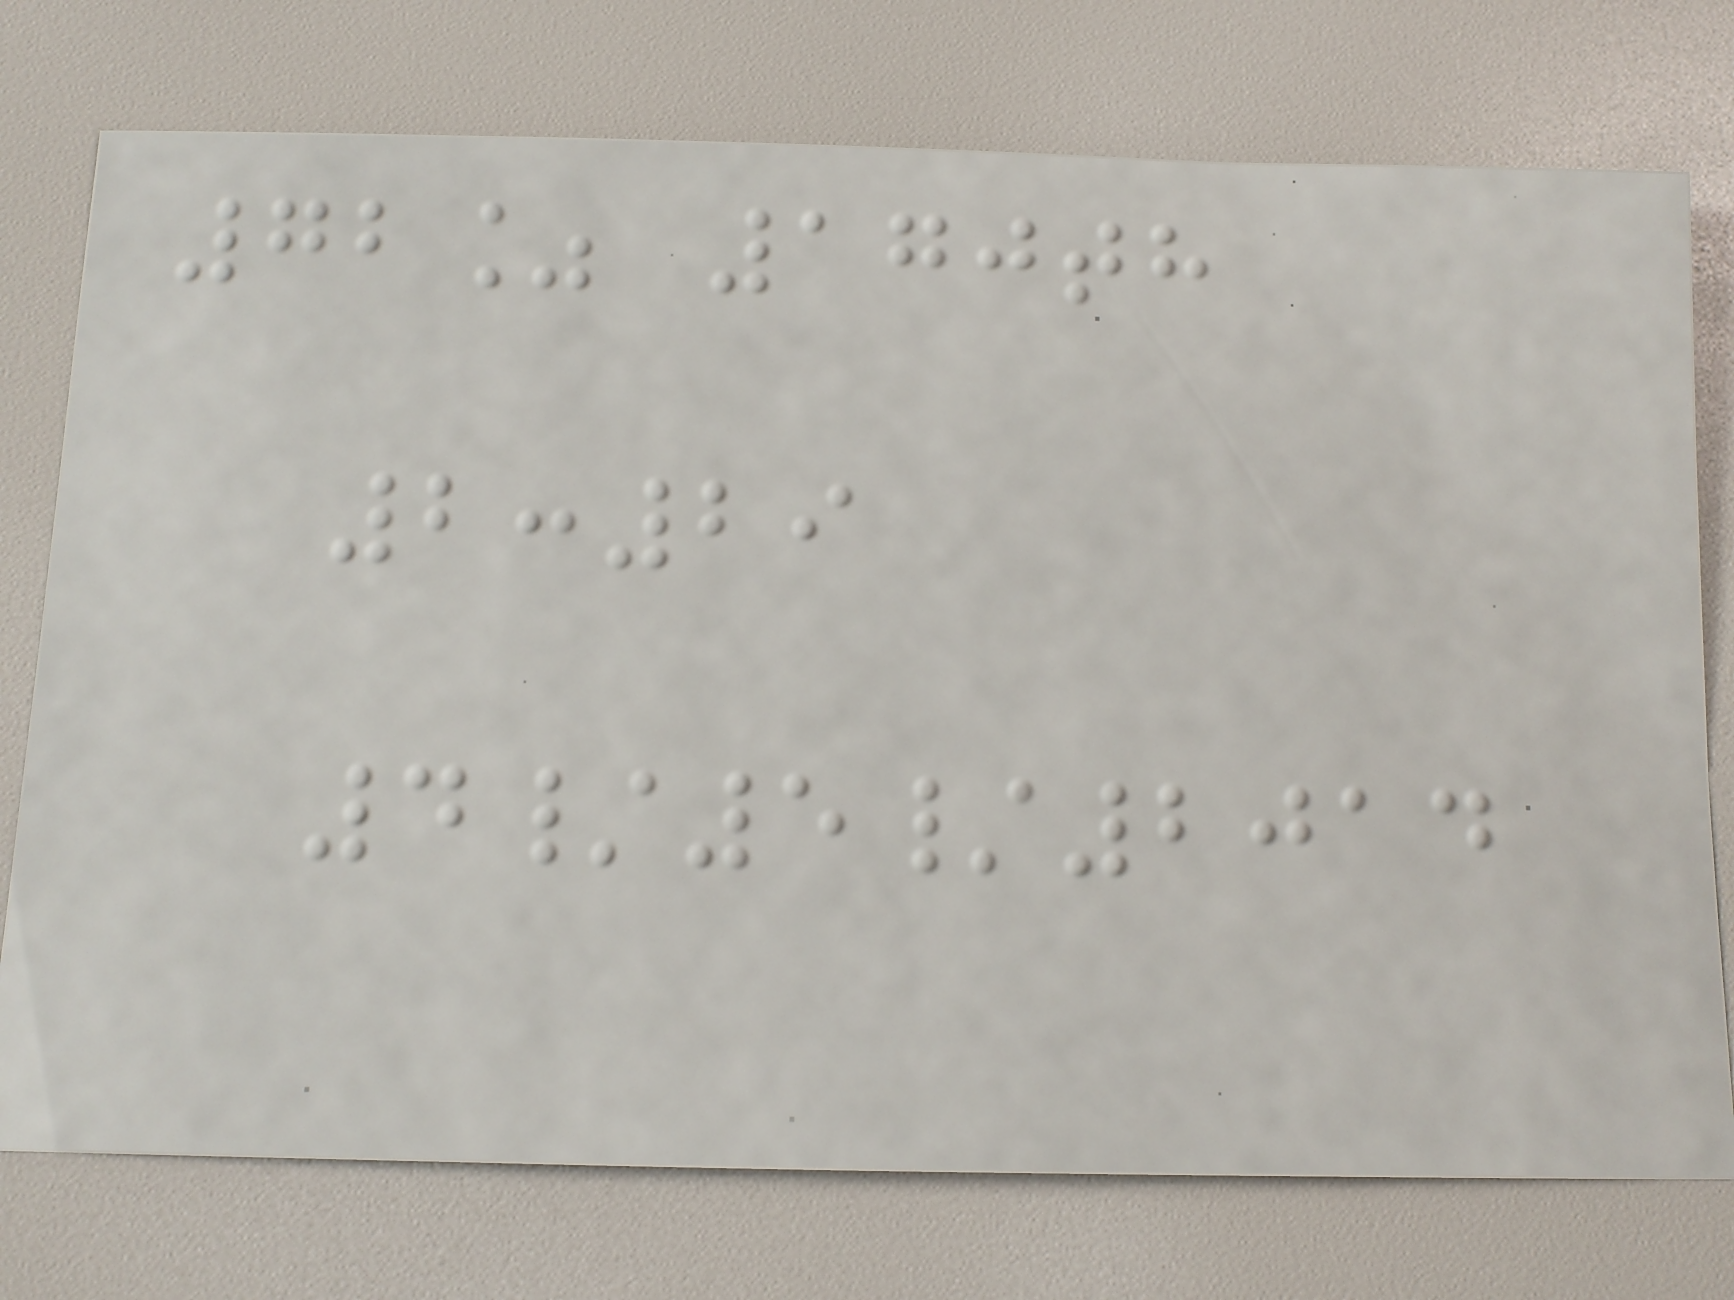72% 170th
2:29
4/5/2014
